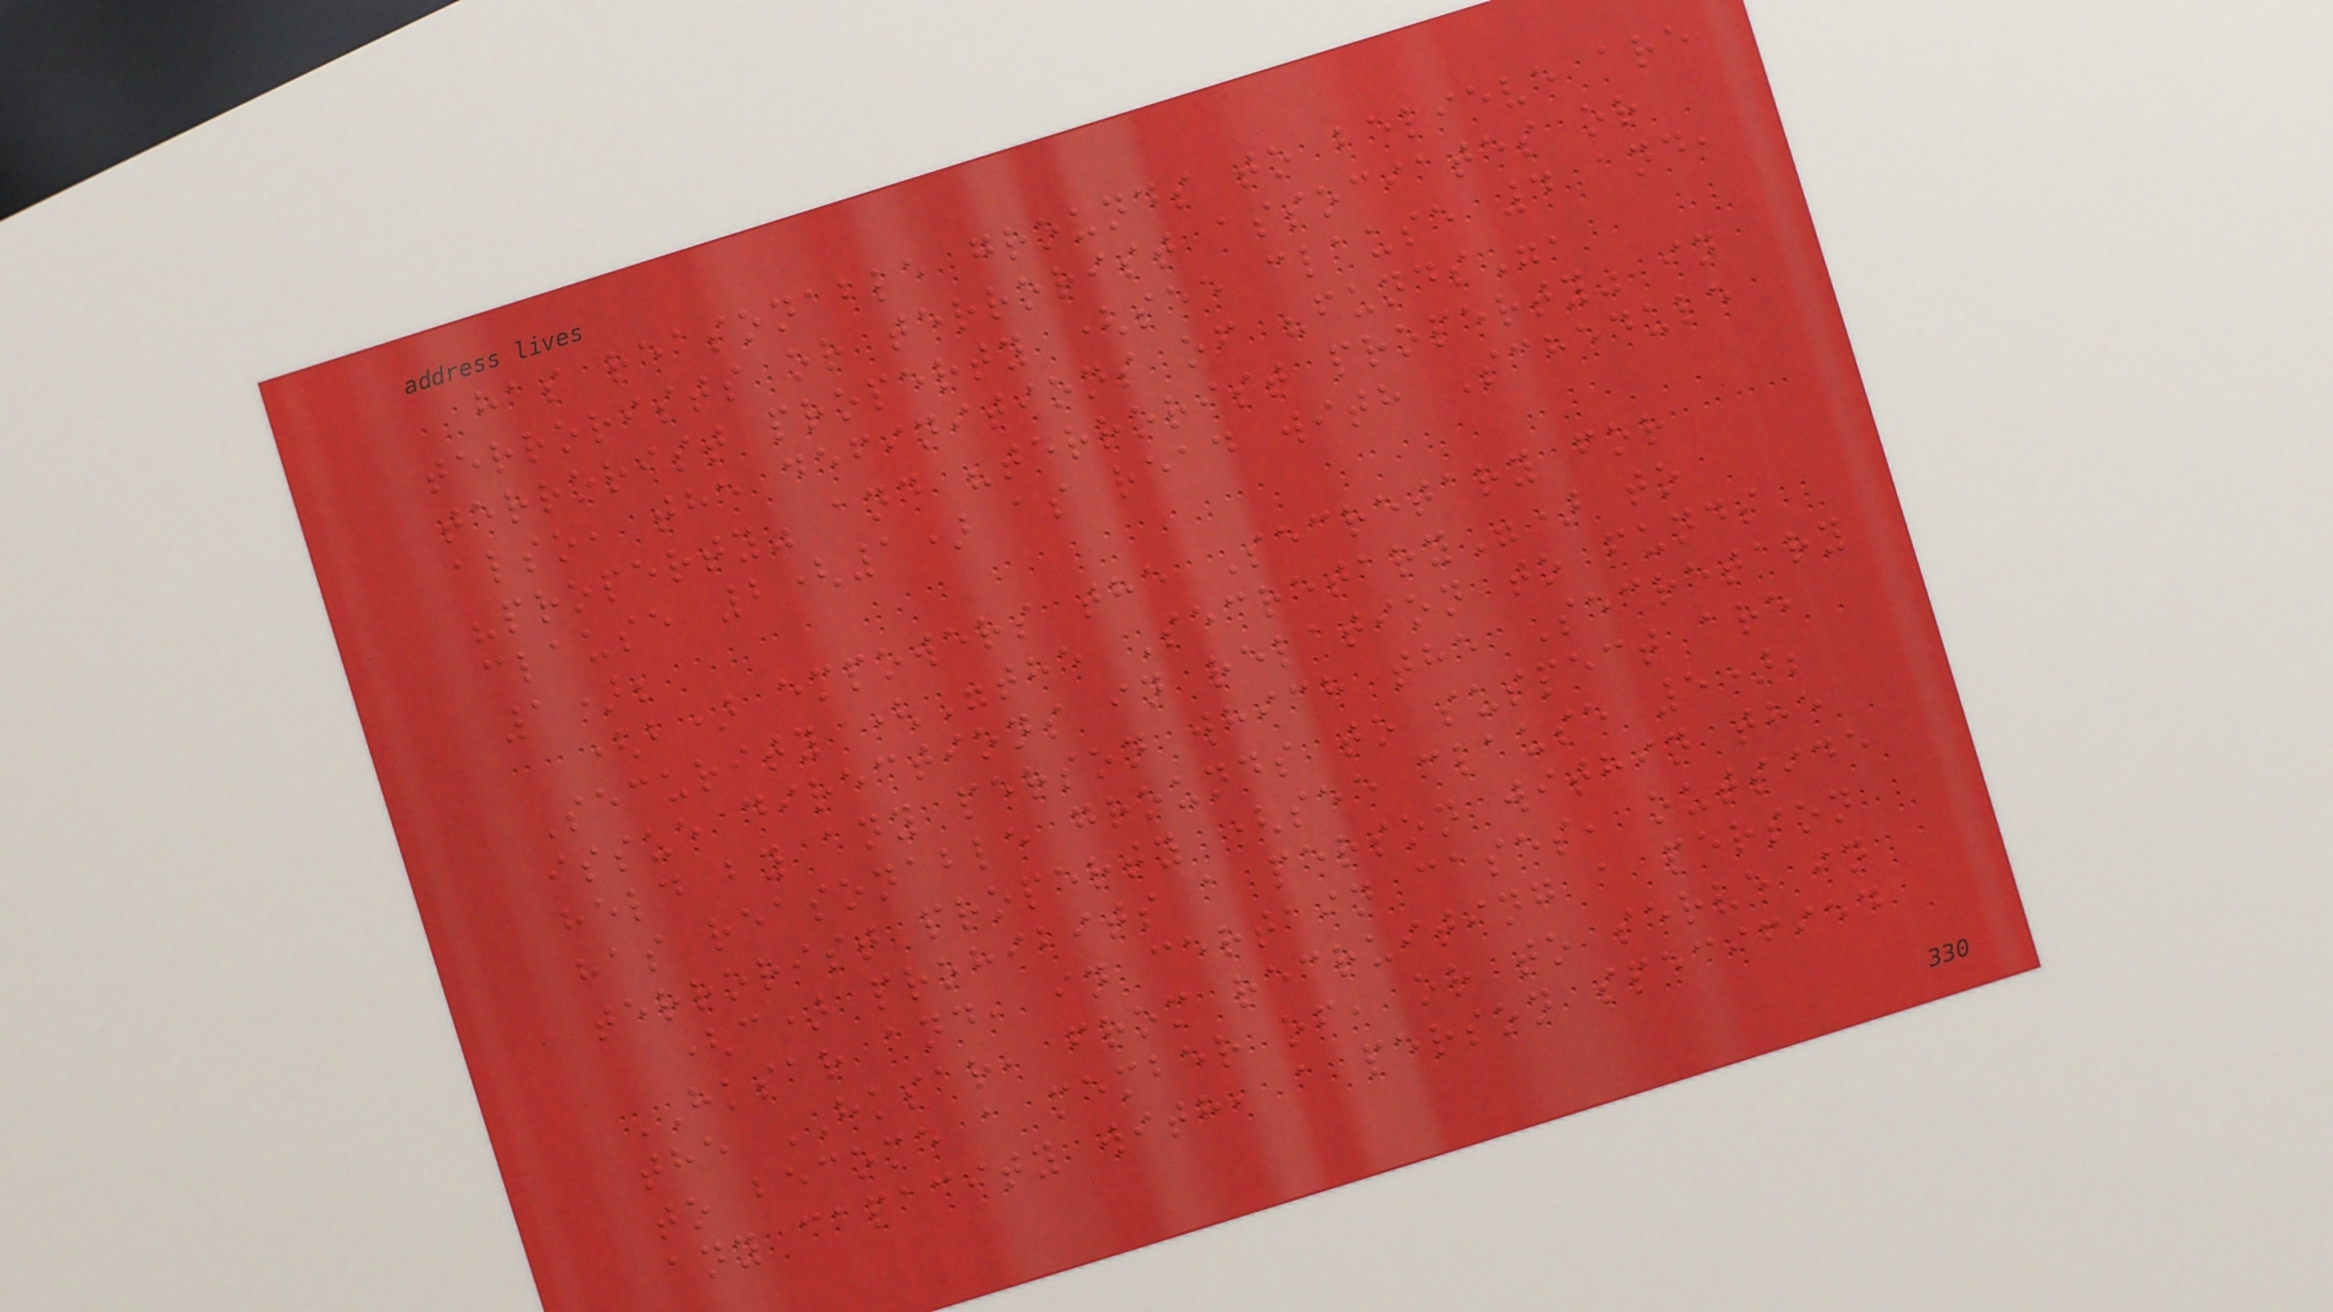has reasonable grounds to believe are
terrorists or terrorist associates or
terrorist property (see clause 4 and,
also, the definitions of "funds",
"property" and "terrorist property" in
clause 2(1) as read with Schedule
1);
(b) empowers the Secretary for
Security ("the Secretary") to
issue directions in relation to funds
held by any person which the Secretary
has reasonable grounds to suspect are
terrorist property (see clause 5);
(c) prohibits a person within the
HKSAR and, in certain cases, outside
the HKSAR, from recruiting a person
to become a member of, or to serve in
any capacity with, a person specified
